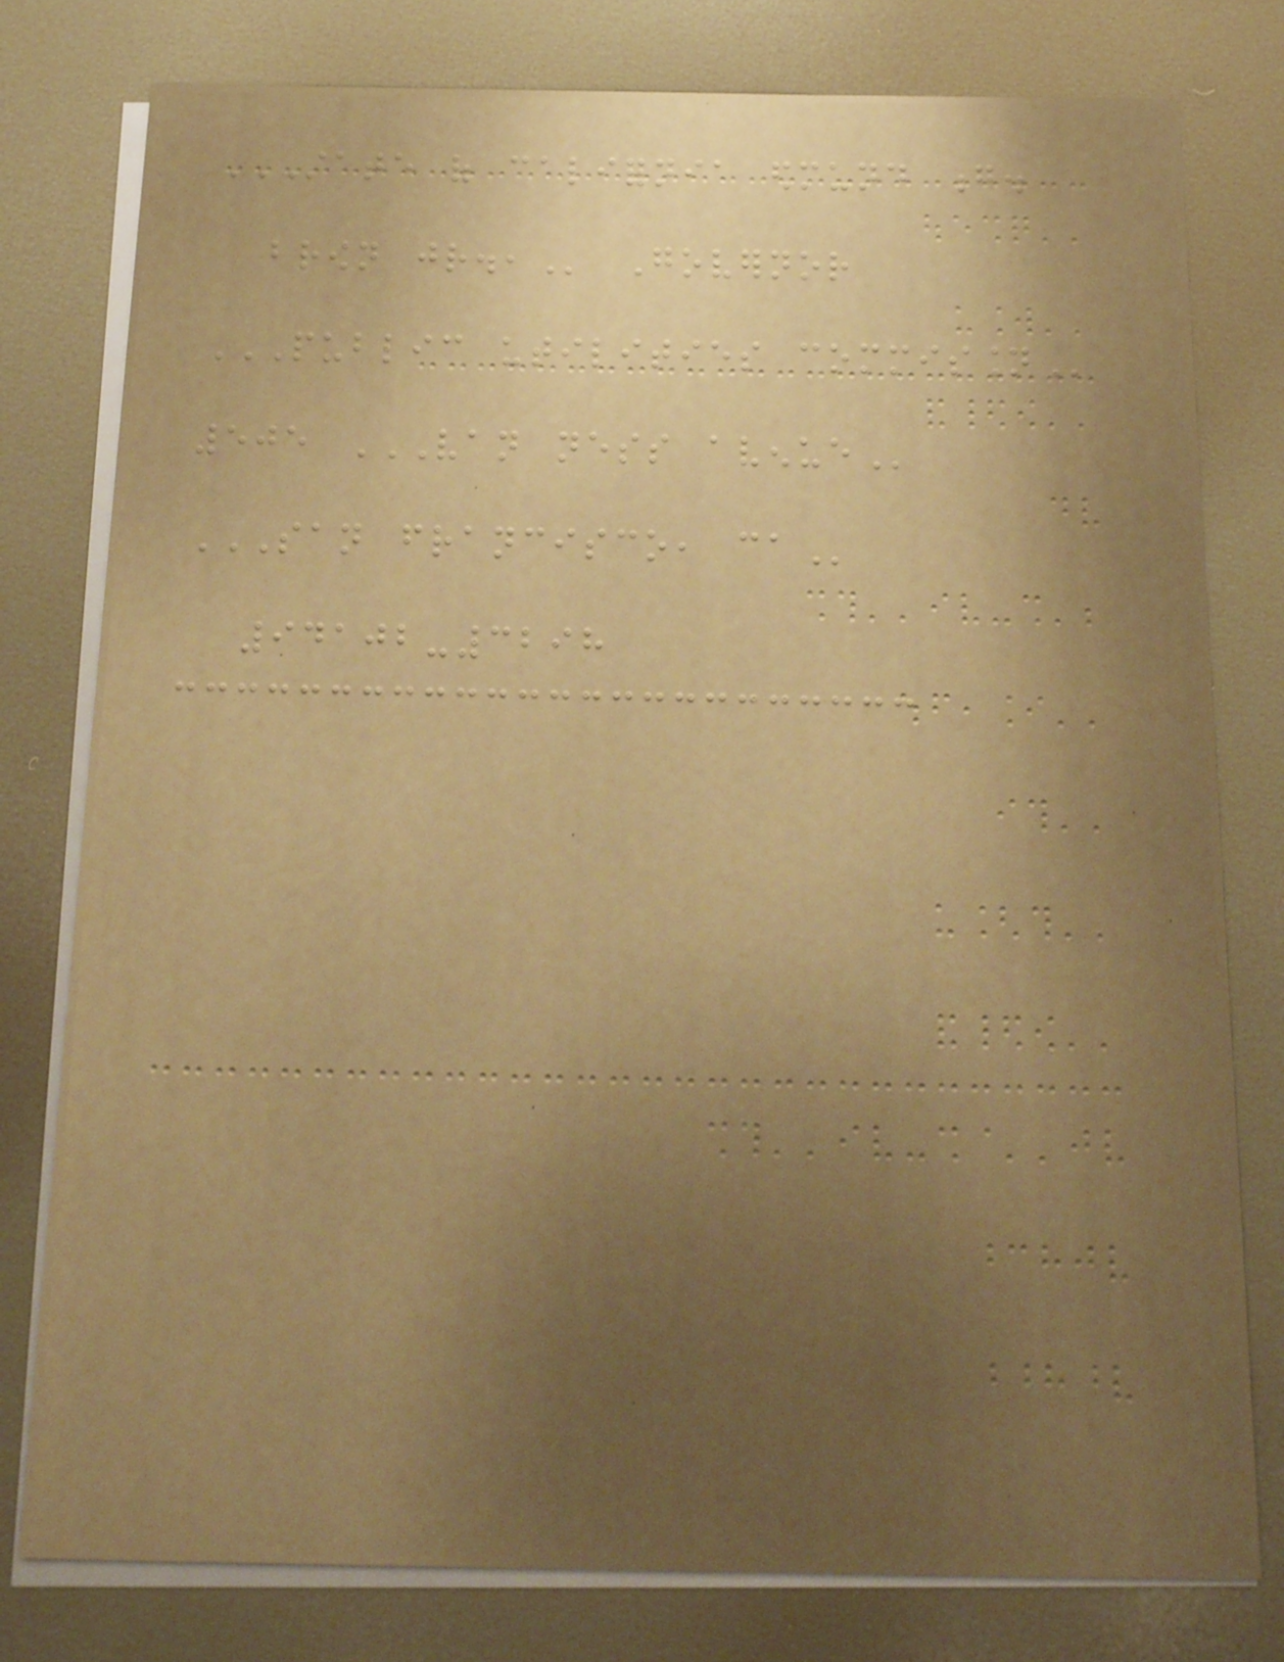STATE OF CALIFORNIA EDMUND G.
BROWN JR., Governor
PUBLIC UTILITIES COMMISSION
505 VAN NESS AVENUE
SAN FRANCISCO, CA
94102-3298
